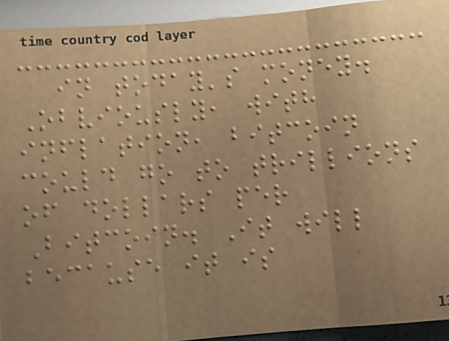in today's money.
Obviously, with
inflation, bitcoin
could go to trillions
of dollars per
Bitcoin. It will
because it is
